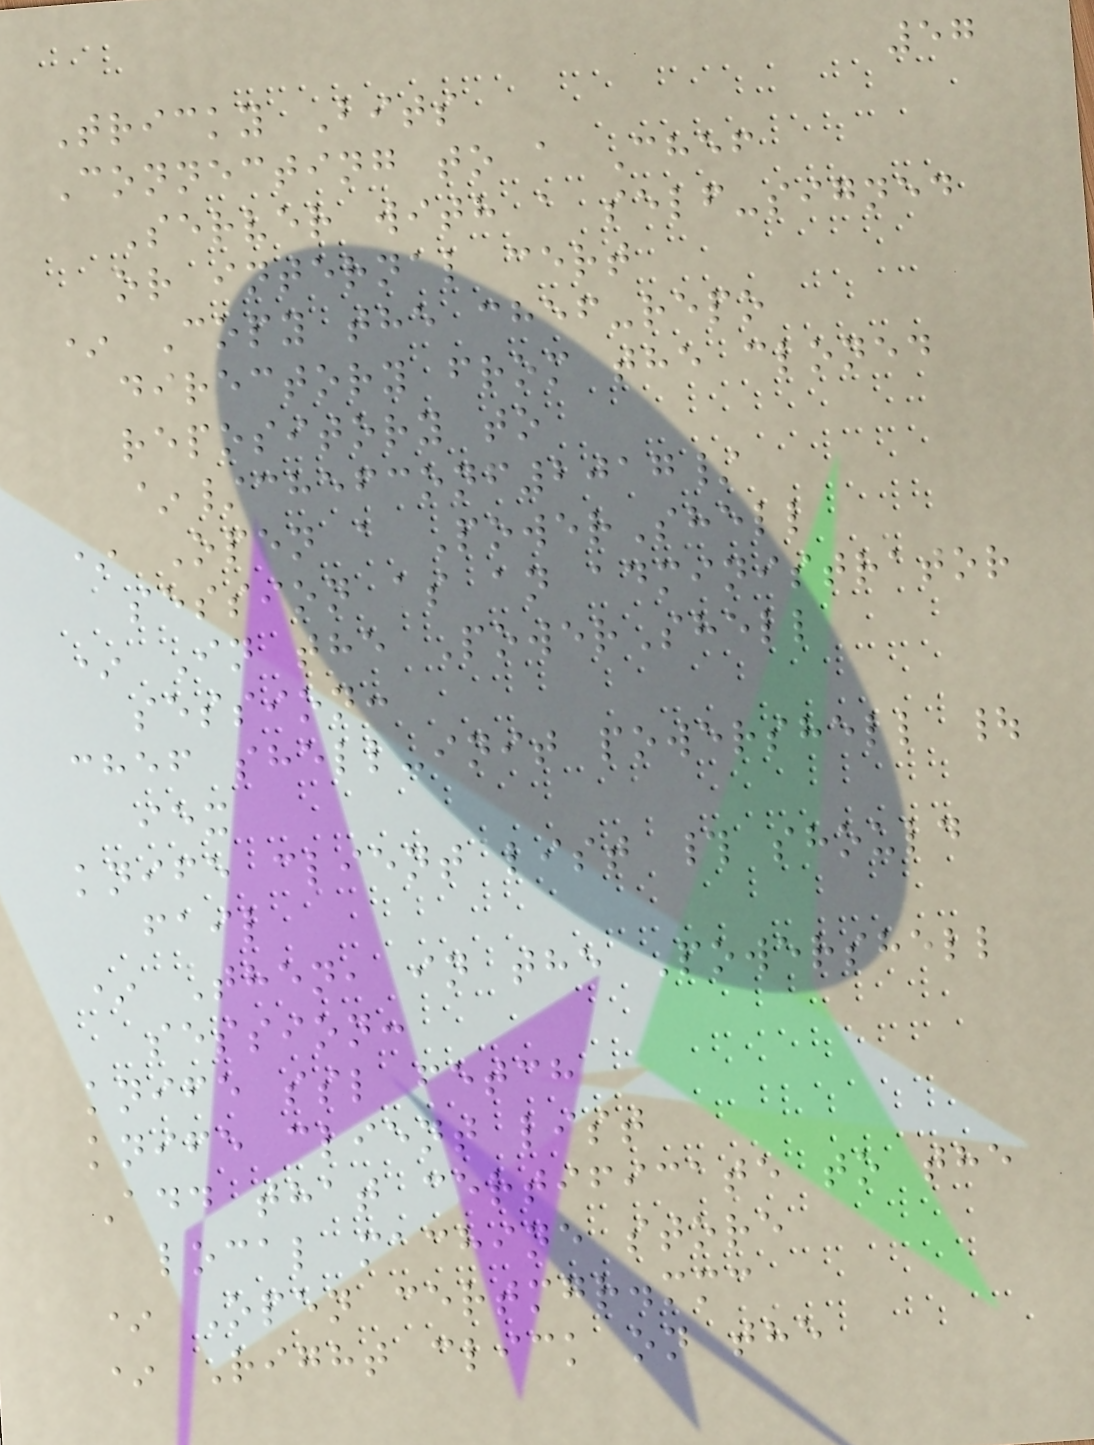57
Tricky Bits
Connecting to a Chef
Server with a self-signed
or internal cert
* Copy the chef-repo
directory from the cloned
repository to
~/chefconf2017/
* Open a PowerShell
session as an administrator
* In the PowerShell
session:
chef shell-init powershell |
iex
knife client list # should
fail
* Then, in the Powershell
session:
knife ssl fetch
knife client list
Add that certificate to the
local machine store
* Open certmgr.mmc
* Right click on the
